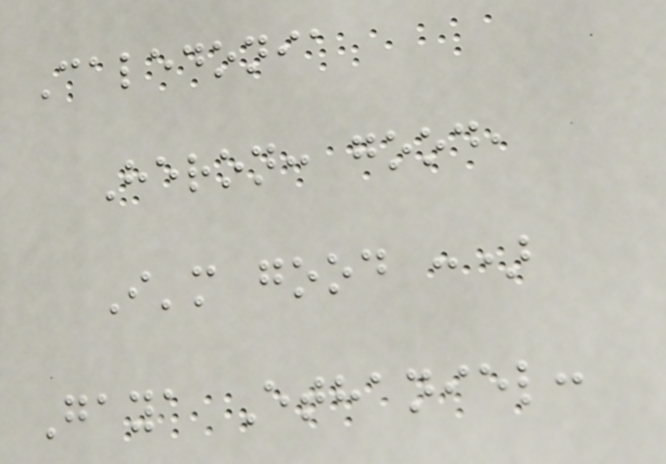Caledonia
Heron: good,
I'm good :)
Gaya Ethaniel:
